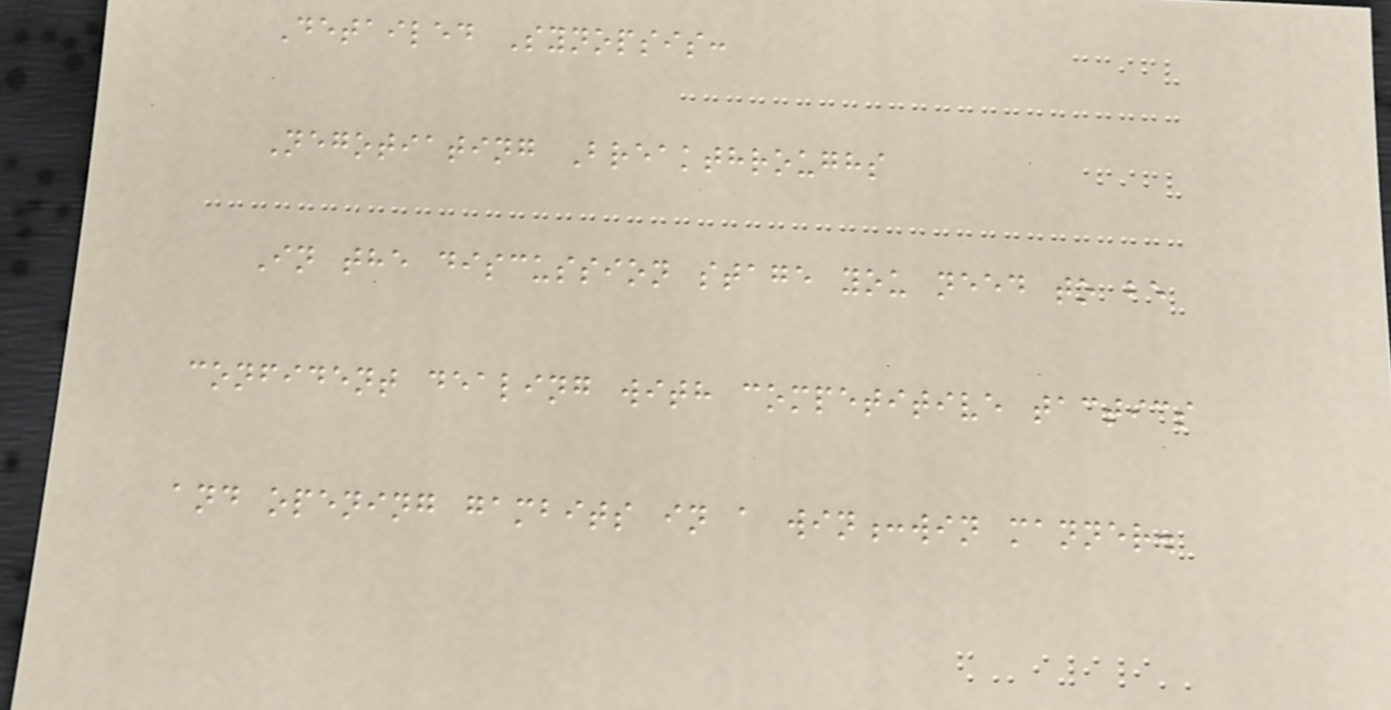Detailed Synopsis:
Negotiating Breakthroughs
In the discussion stage you need to be
confident dealing with competitive tactics
and opening gambits in a win:win manner.
